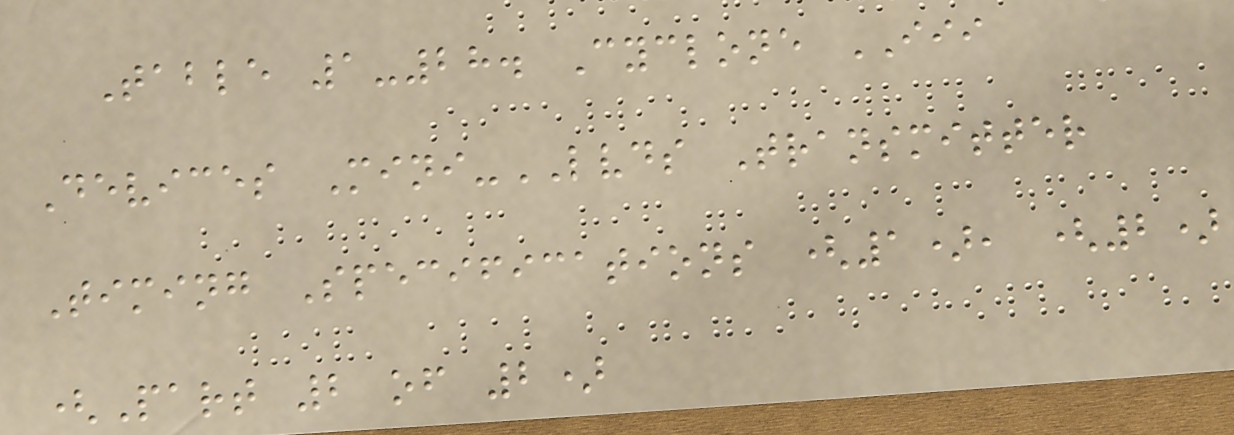Table 1-28. Cyclone III
Devices Mini-LVDS Transmitter
Timing Specifications (1), (2)
(Part 2 of 2)
